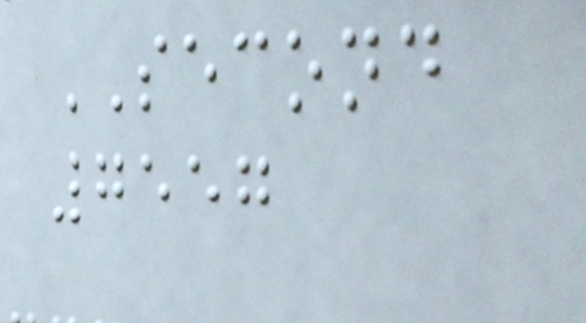SECOND
7557
